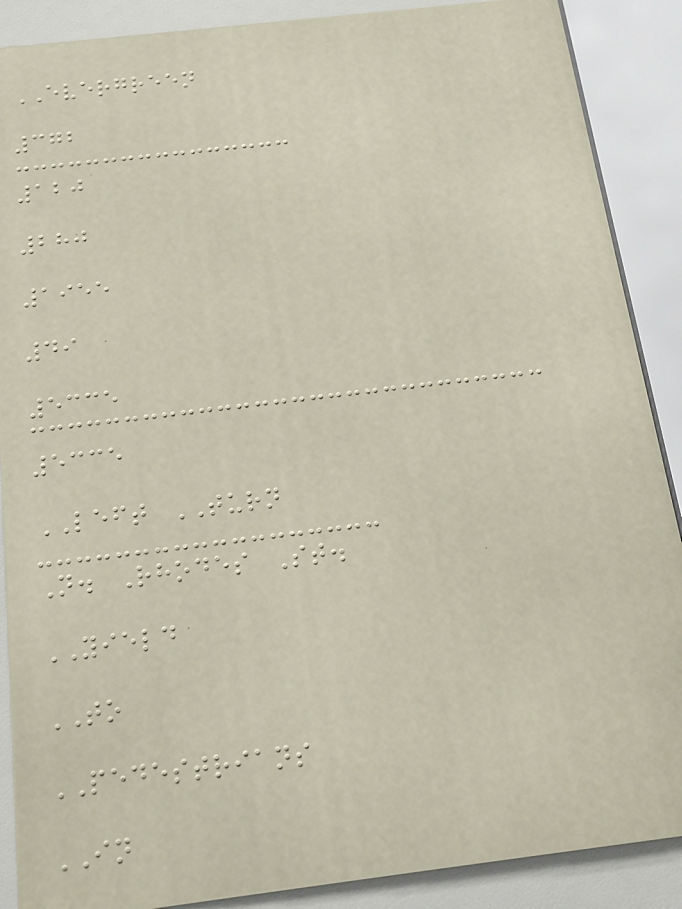EVERGREEN
372
120
280
1955
49
5335
5335
LEFT TURN
N. Rhodes St.
YIELD
TO
PEDESTRIANS
IN
